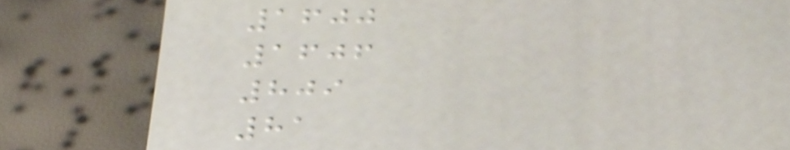1600
1606
809
81
